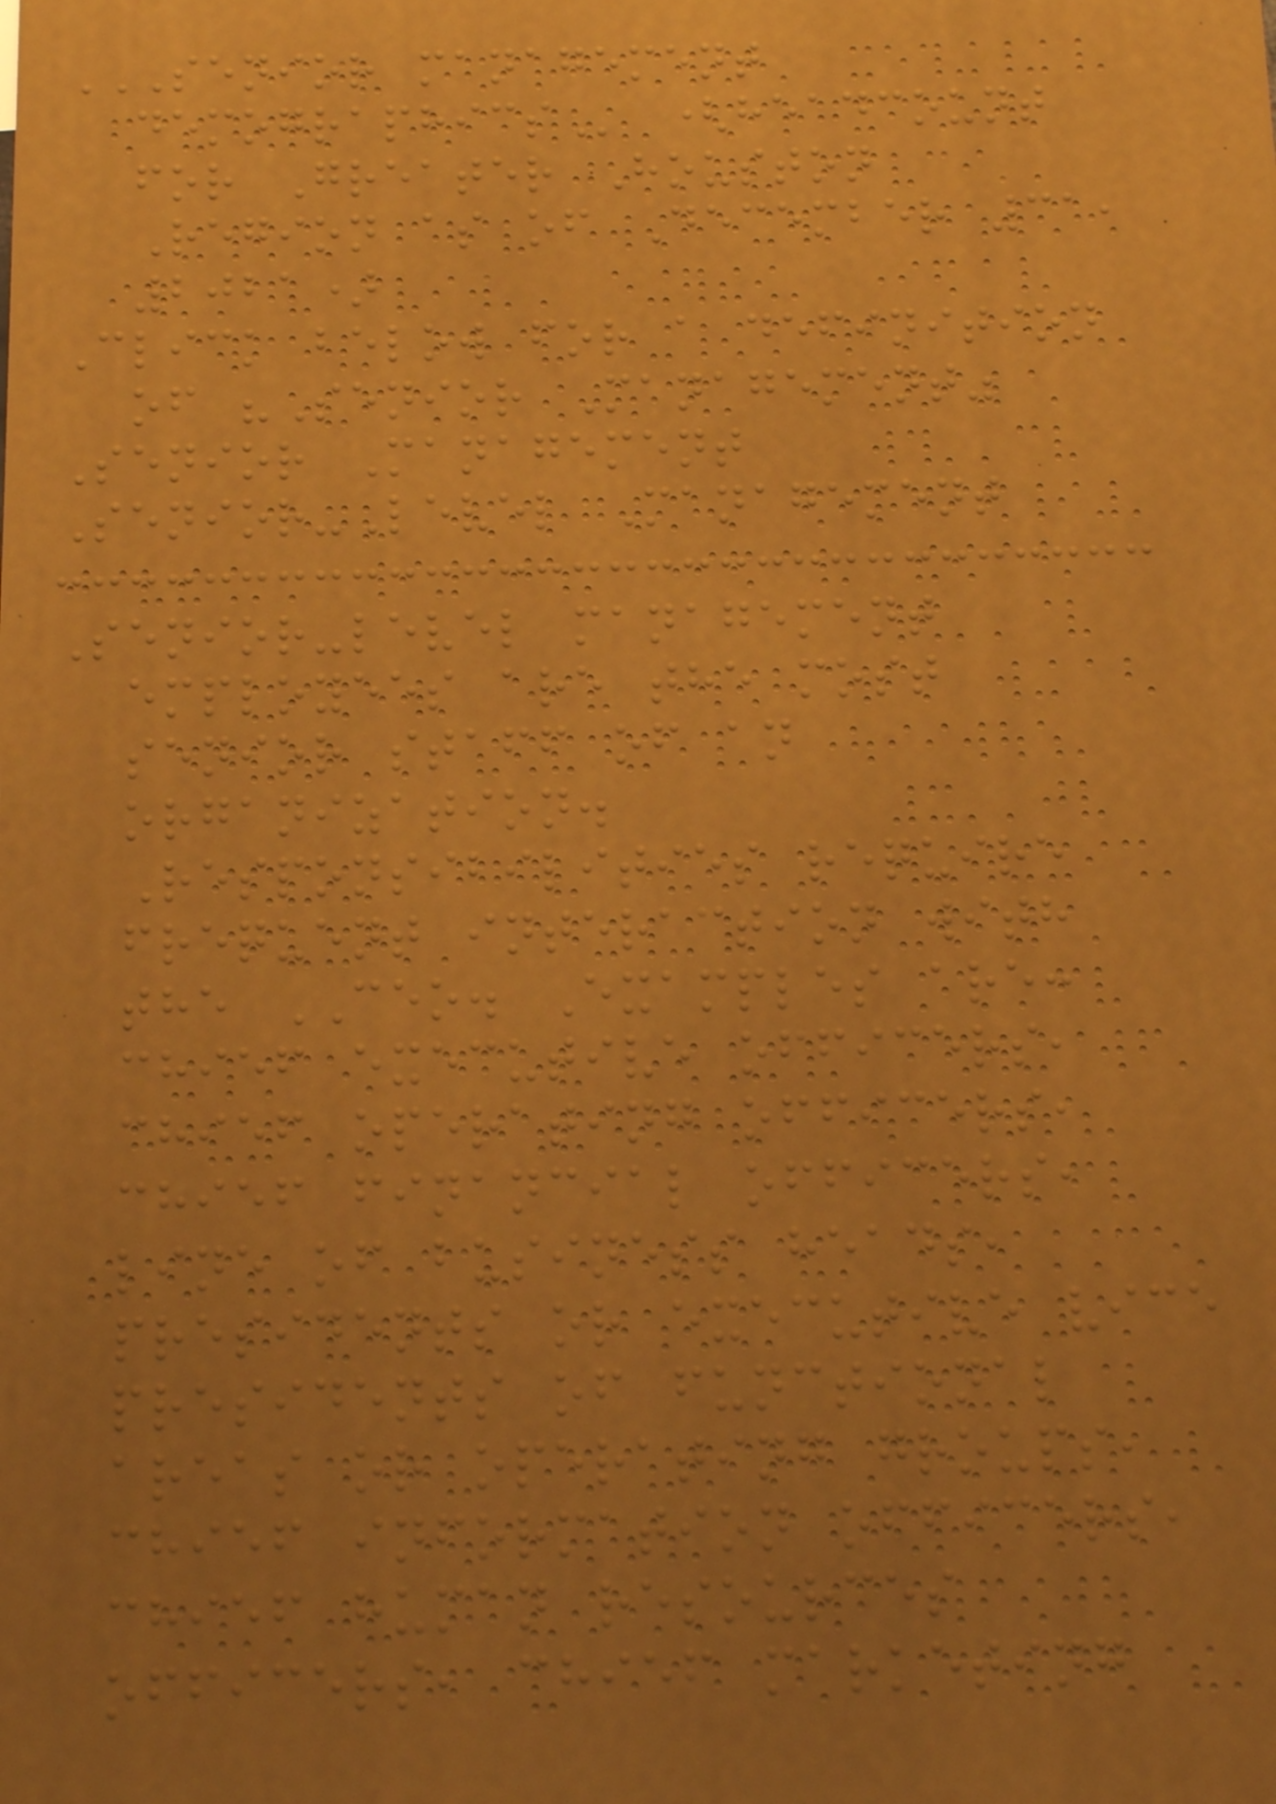SENIOR MANAGEMENT
DEMOGRAPHICS (headcount
for Greater Houston
Region as of December 31,
2021)
Click below for a definition
of "Senior Management"
Senior Management
Senior-Level Management
Senior-level management
employees are the most
senior staff of an
organization.
Responsibilities require
frequent interaction with
the CEO. Examples are:
chief executive officers,
chief operating officers,
chief financial officers,
line of business heads,
presidents or executive vice
presidents of functional
areas or operating groups,
chief information officers,
chief human resources
officers, chief marketing
